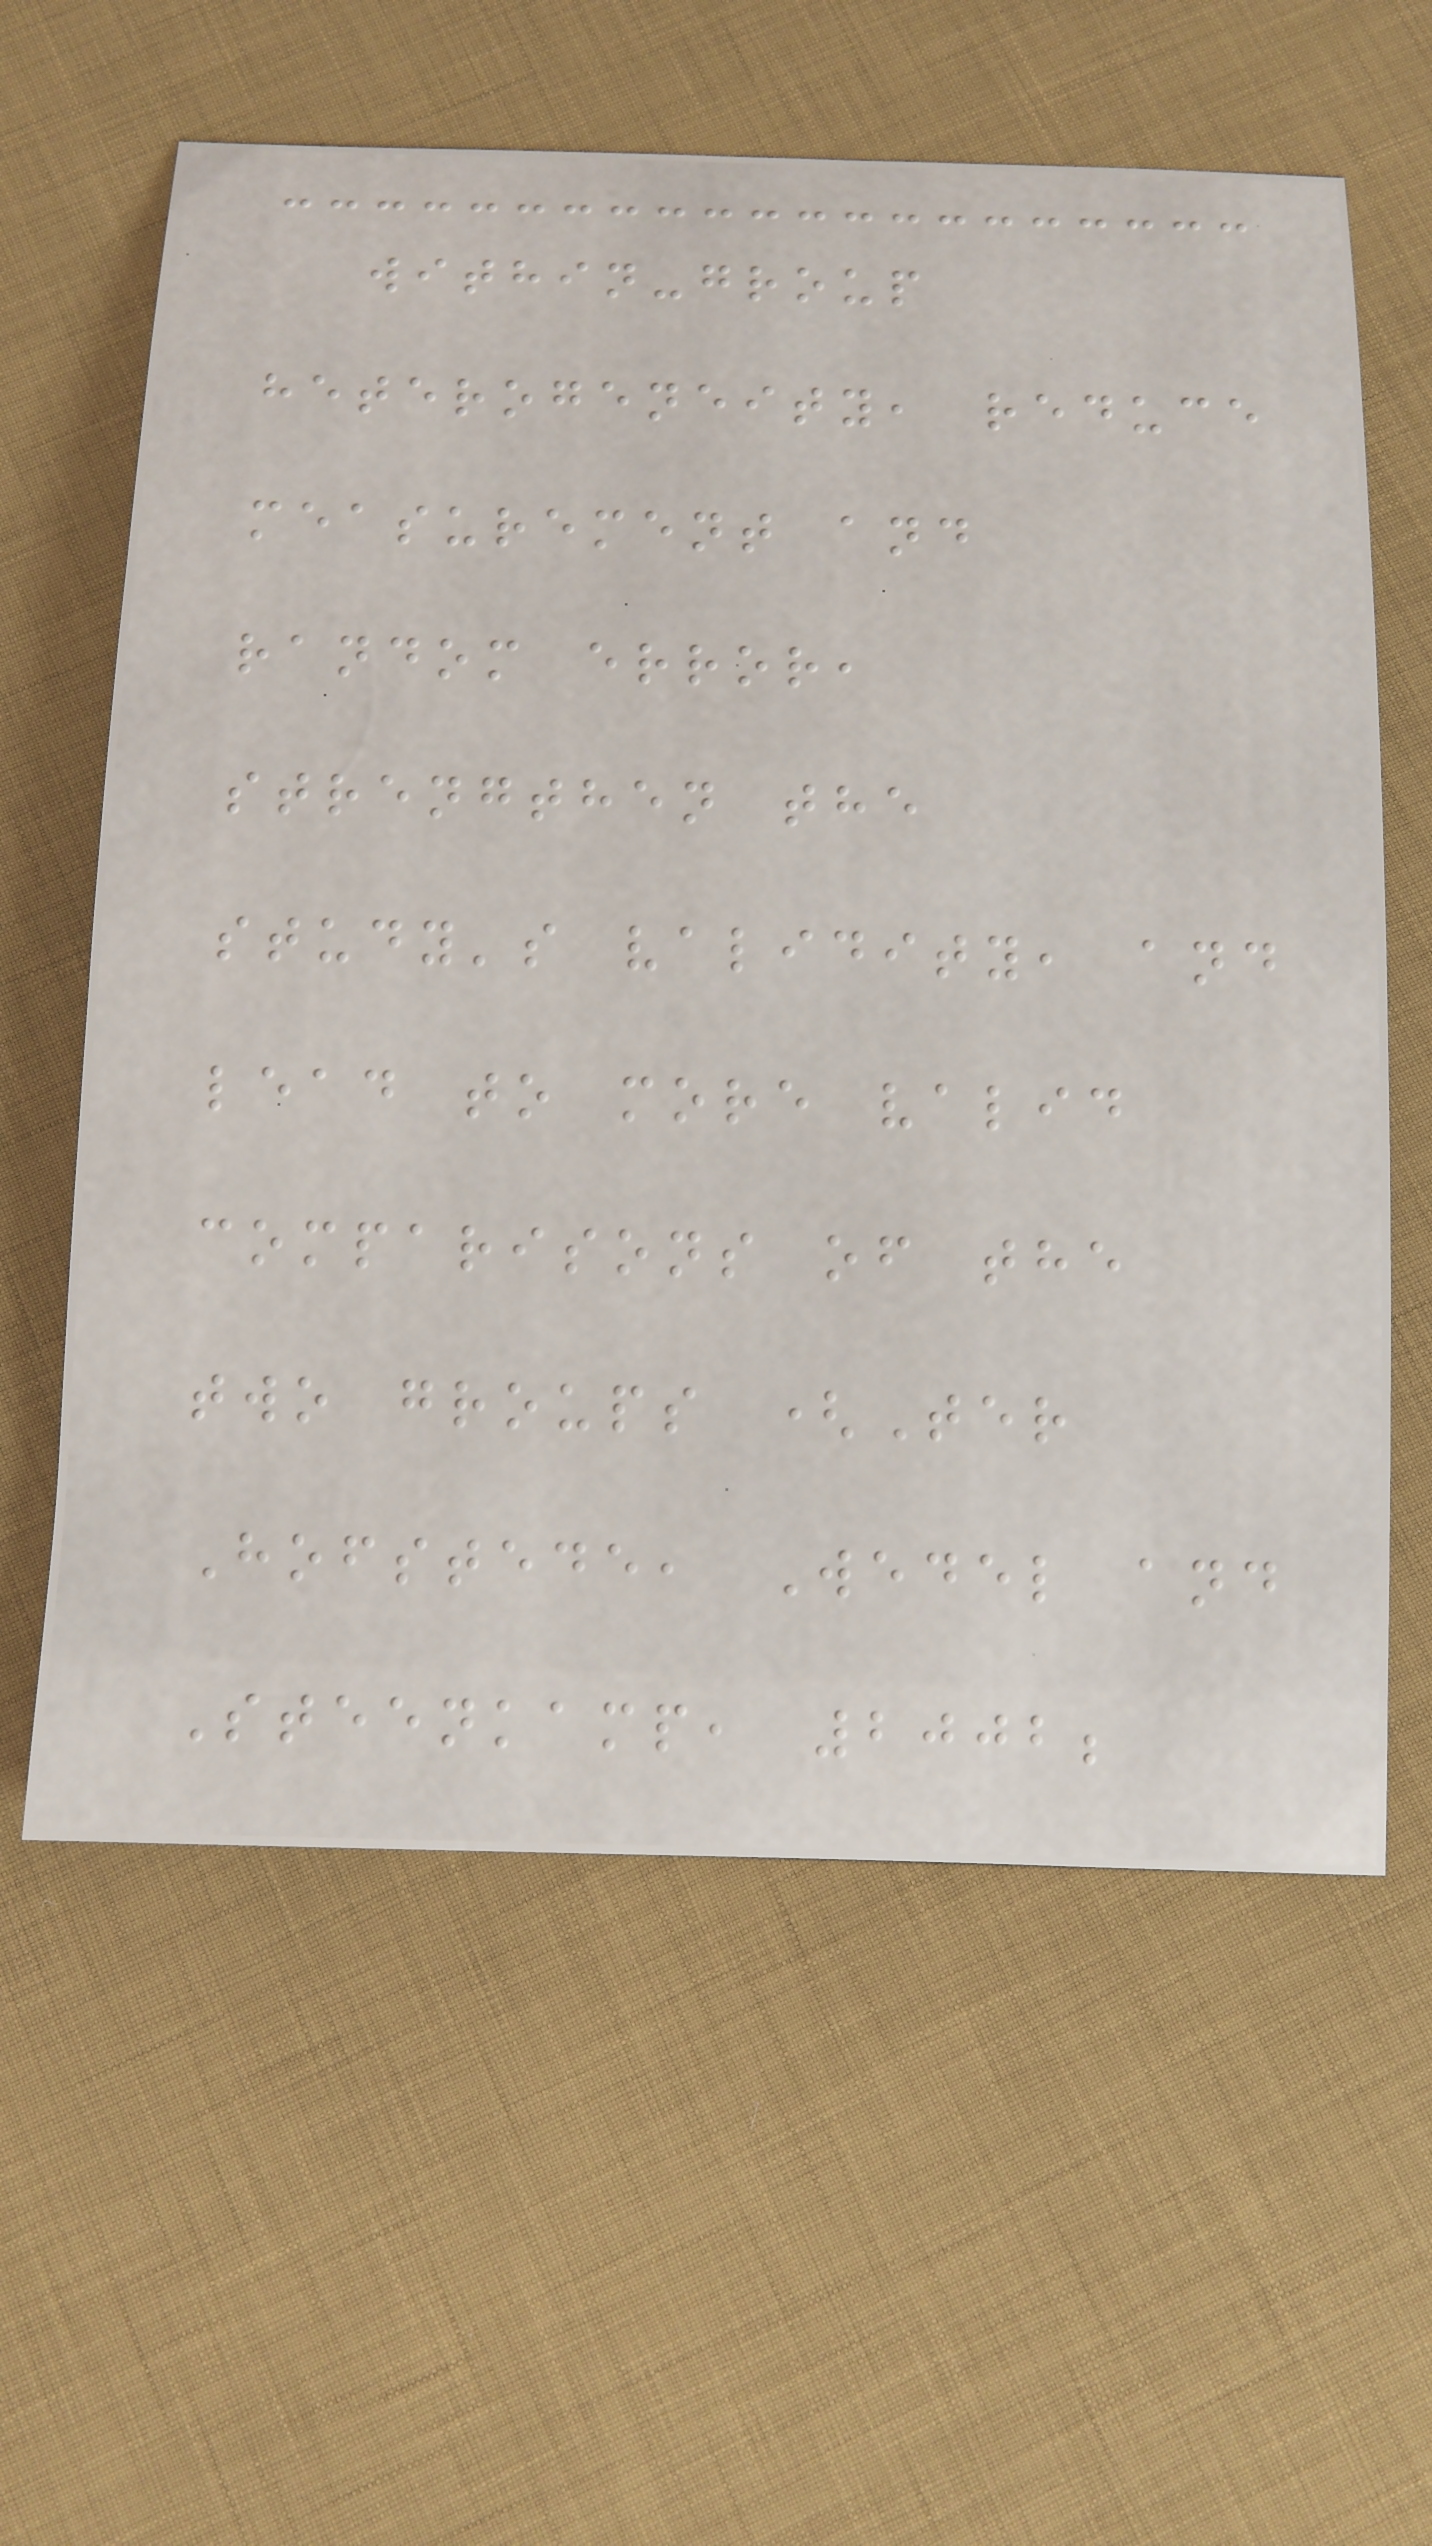within-group
heterogeneity, reduce
measurement and
random error,
strengthen the
study's validity, and
lead to more valid
comparisons of the
two groups (Ter
Hofstede, Wedel and
Steenkamp, 2002;
